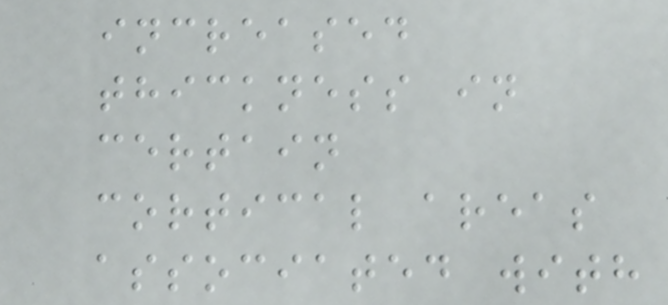increased
thickness in
certain
cortical areas
associated with
